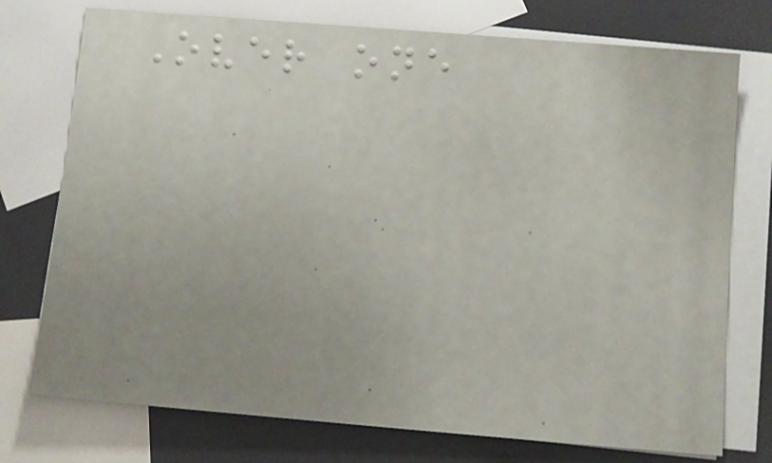Over one
